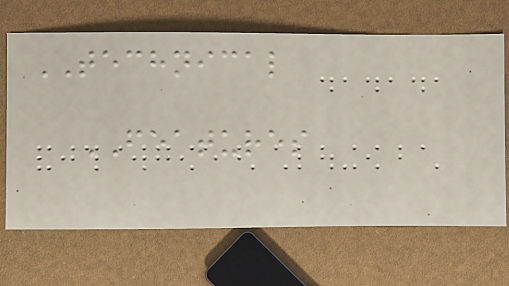TECHNICAL
FEATURES
